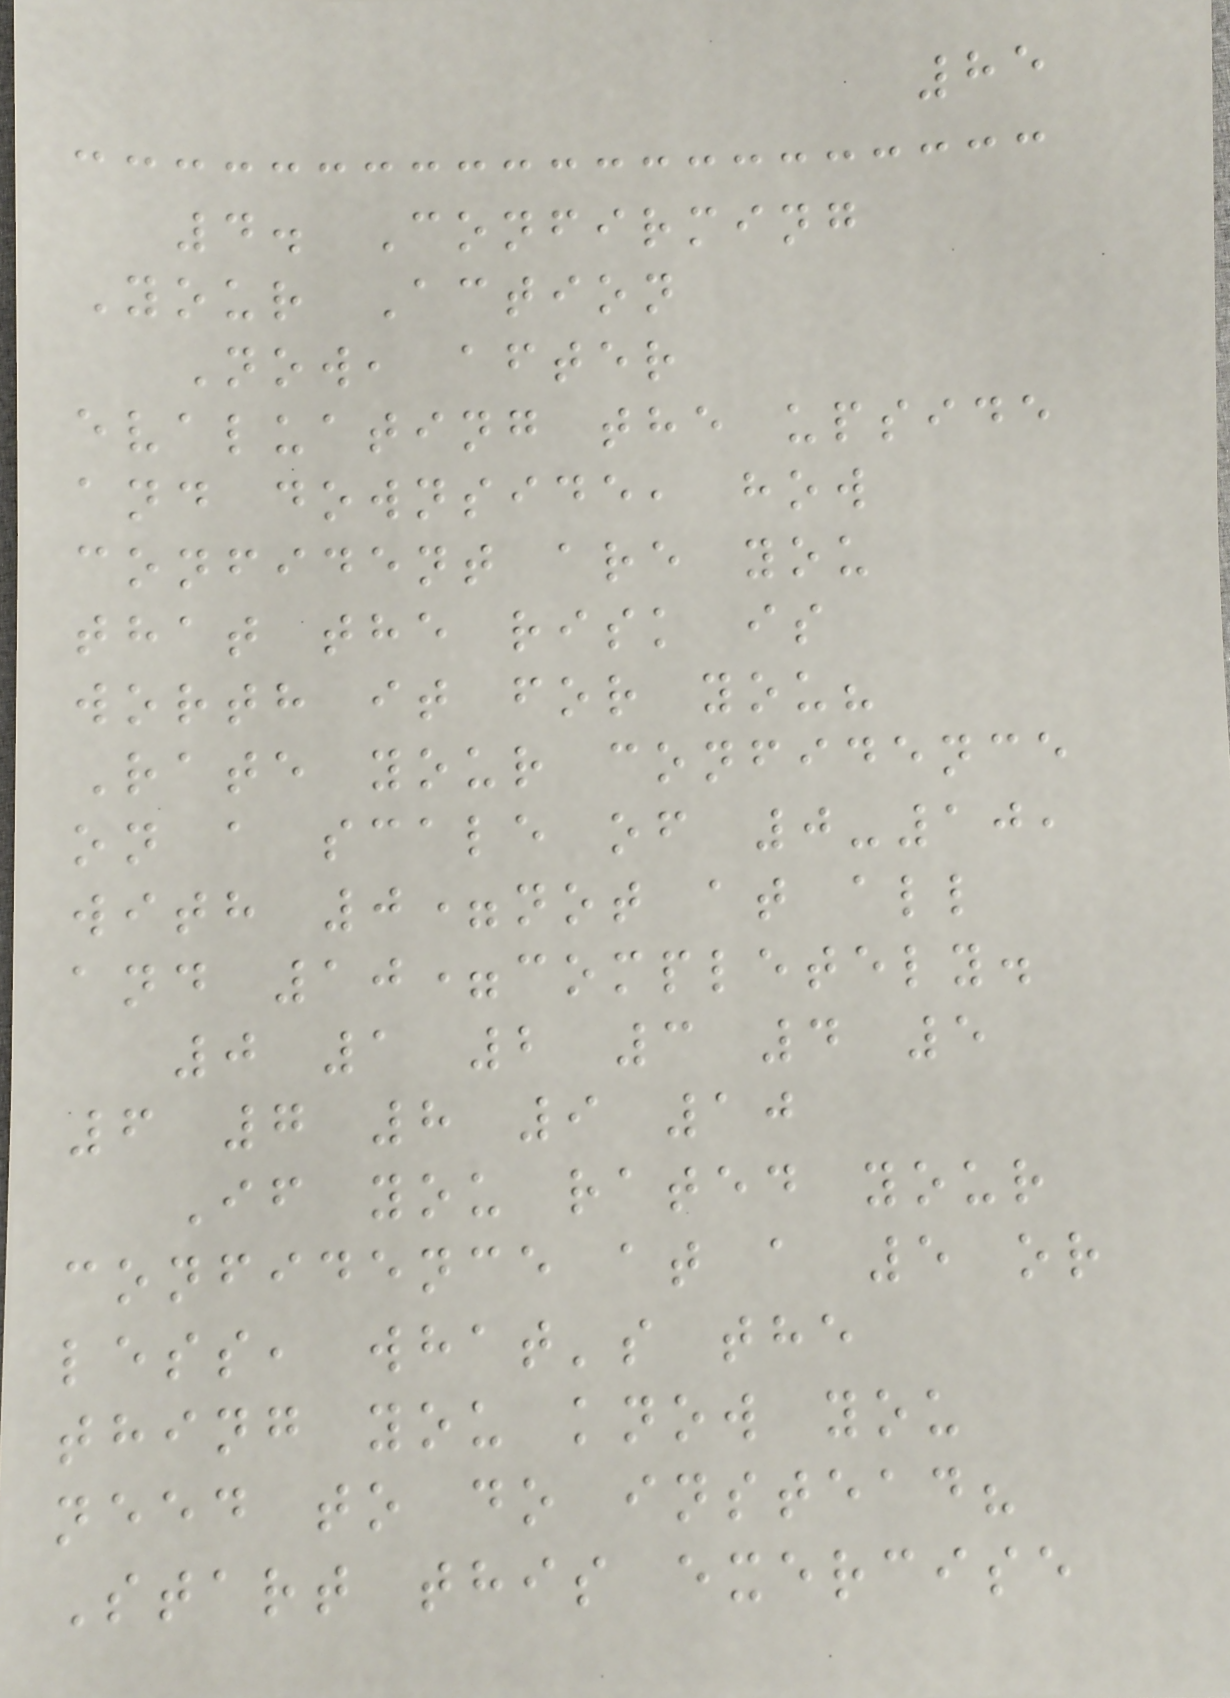85
4. Confirming
Your Action
Now, after
evaluating the upside
and downside, how
confident are you
that the risk is
worth it for you?
Rate your confidence
on a scale of 0-10,
with 0=not at all
and 10=completely.
0 1 2 3 4 5
6 7 8 9 10
If you rated your
confidence at a 5 or
less, what's the
thing you know you
need to do instead?
Start this exercise
